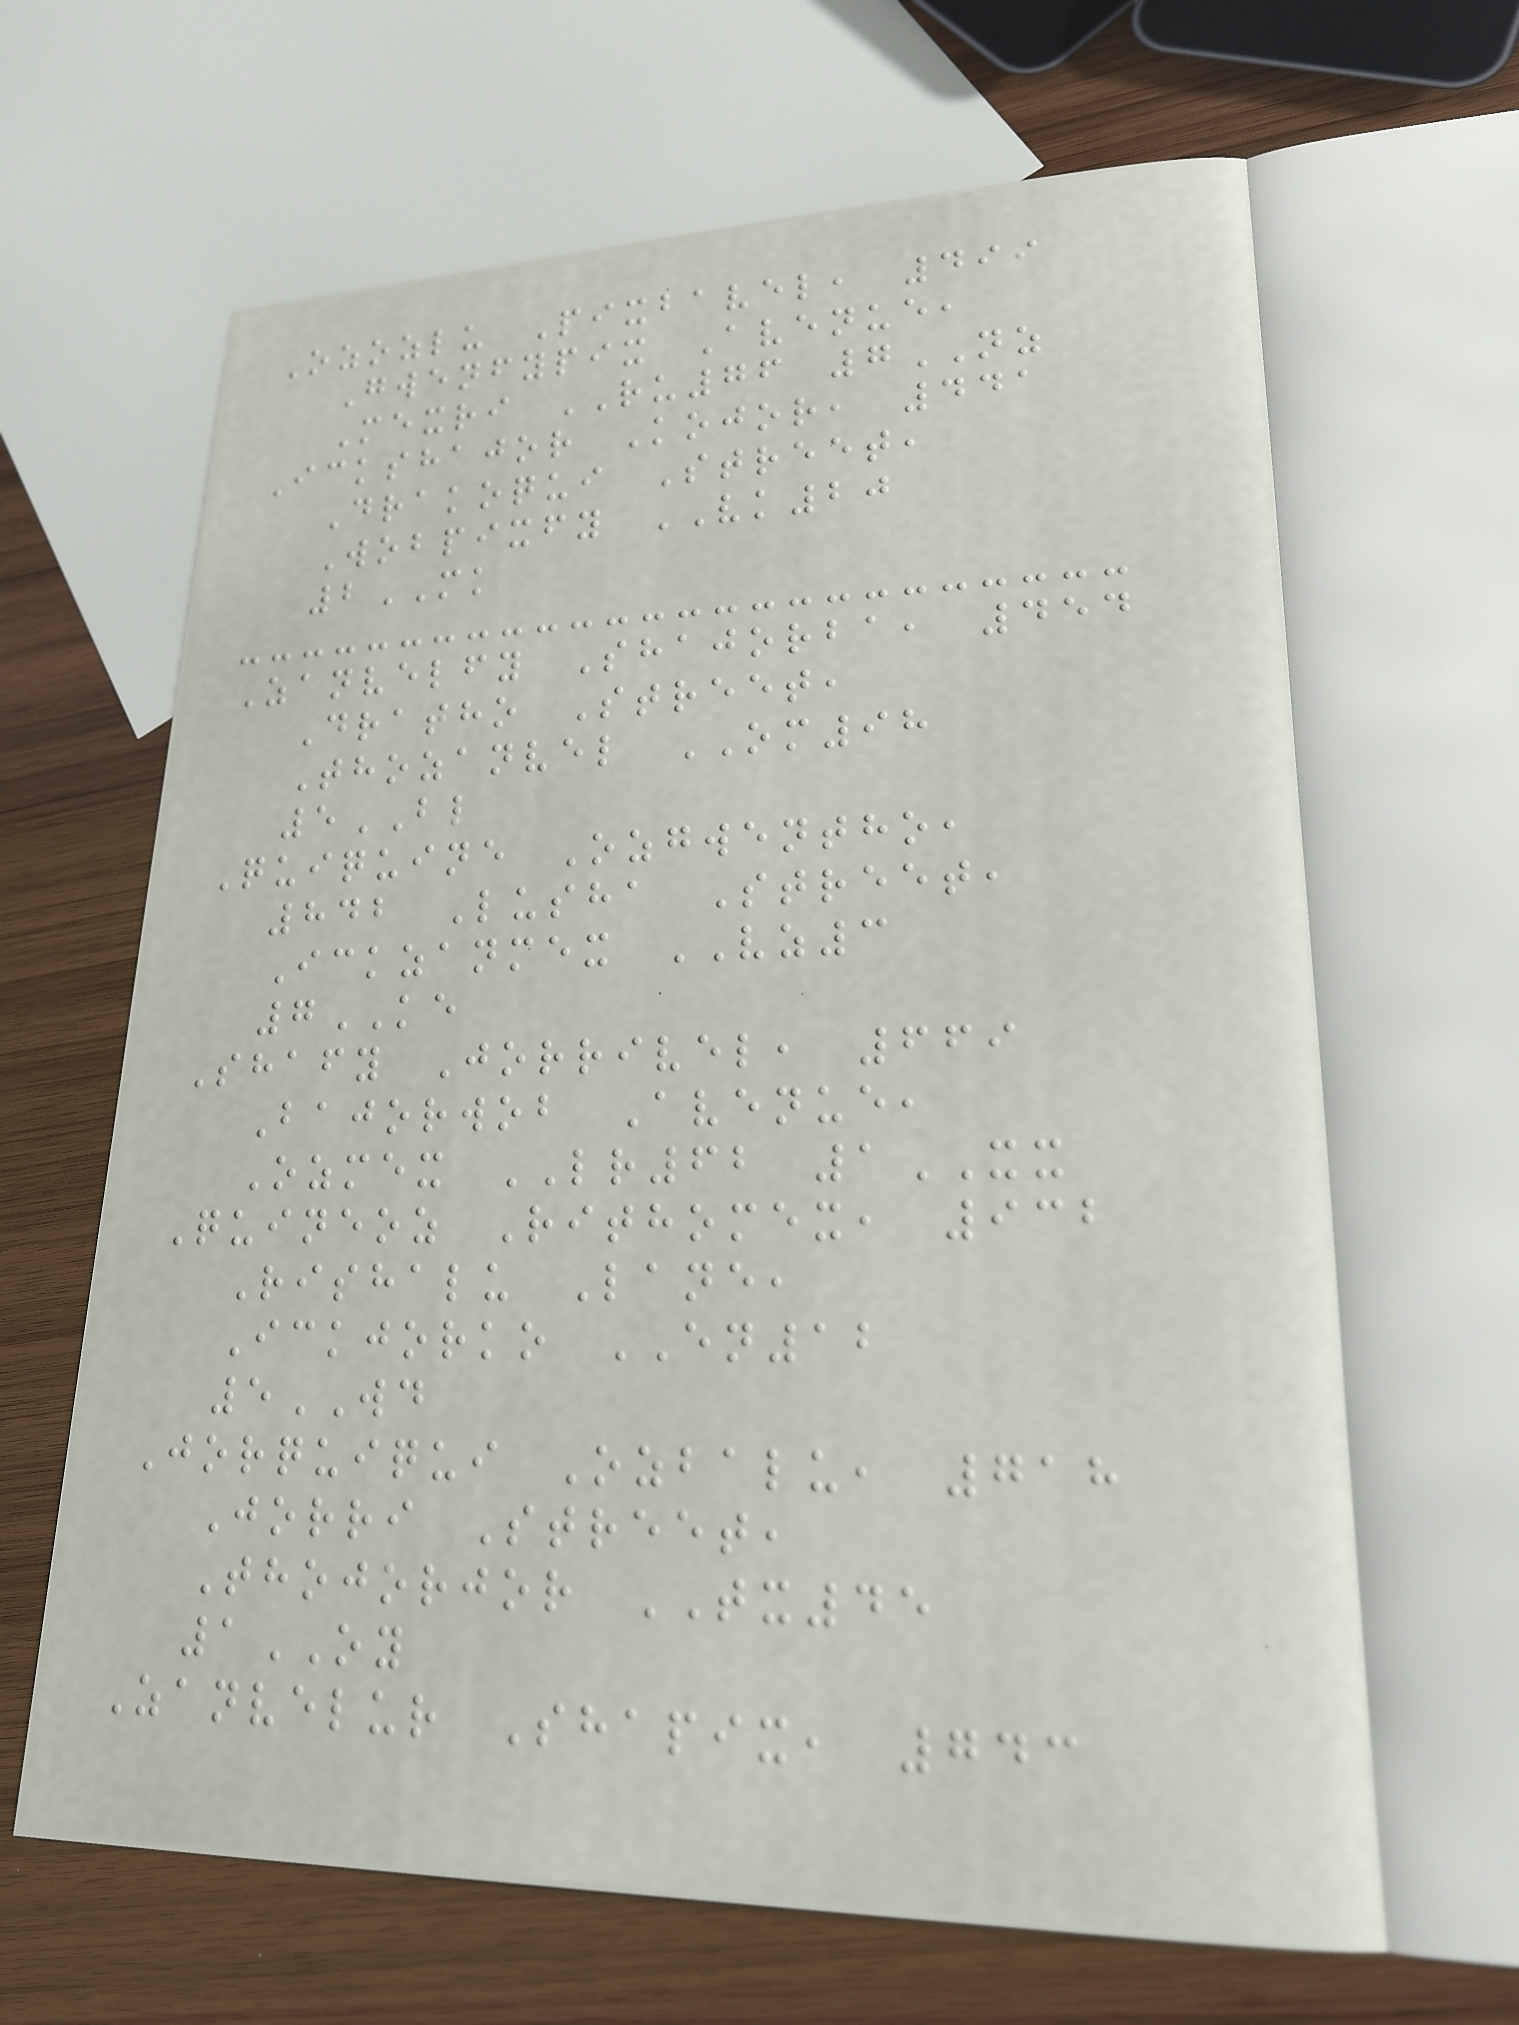Ozozlu Pixbavel, 499
Gwenfypix Avenue,
Mexri RU76 7NZ
Ickshajor Kojor, 441
Drakoqui Street,
Wobpixfy VK20
2MK
Zanvelfy Shajorba, 454
Dratho Street,
Thozanvel OM98
5BL
Quiquine Ozgwentho,
842 Lusha Street,
Ickzanmex VZ3
7KE
Shafy Jorrivel, 669
Bajorwob Avenue,
Ozmex LR62 1XX
Quineoz Rithomex, 932
Rishalu Lane,
Ickjorko EN12
5WD
Jorquiqui Ozbalu, 718
Jorri Street,
Thojorjor TX45
1OY
Zanvelur Shapix, 743
